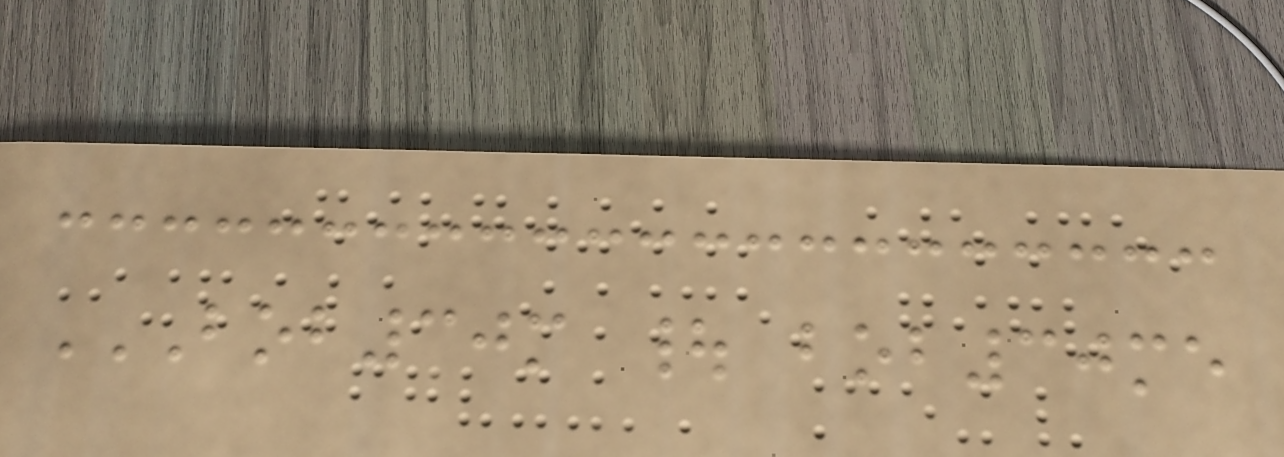BOB30M | BOB30ME
